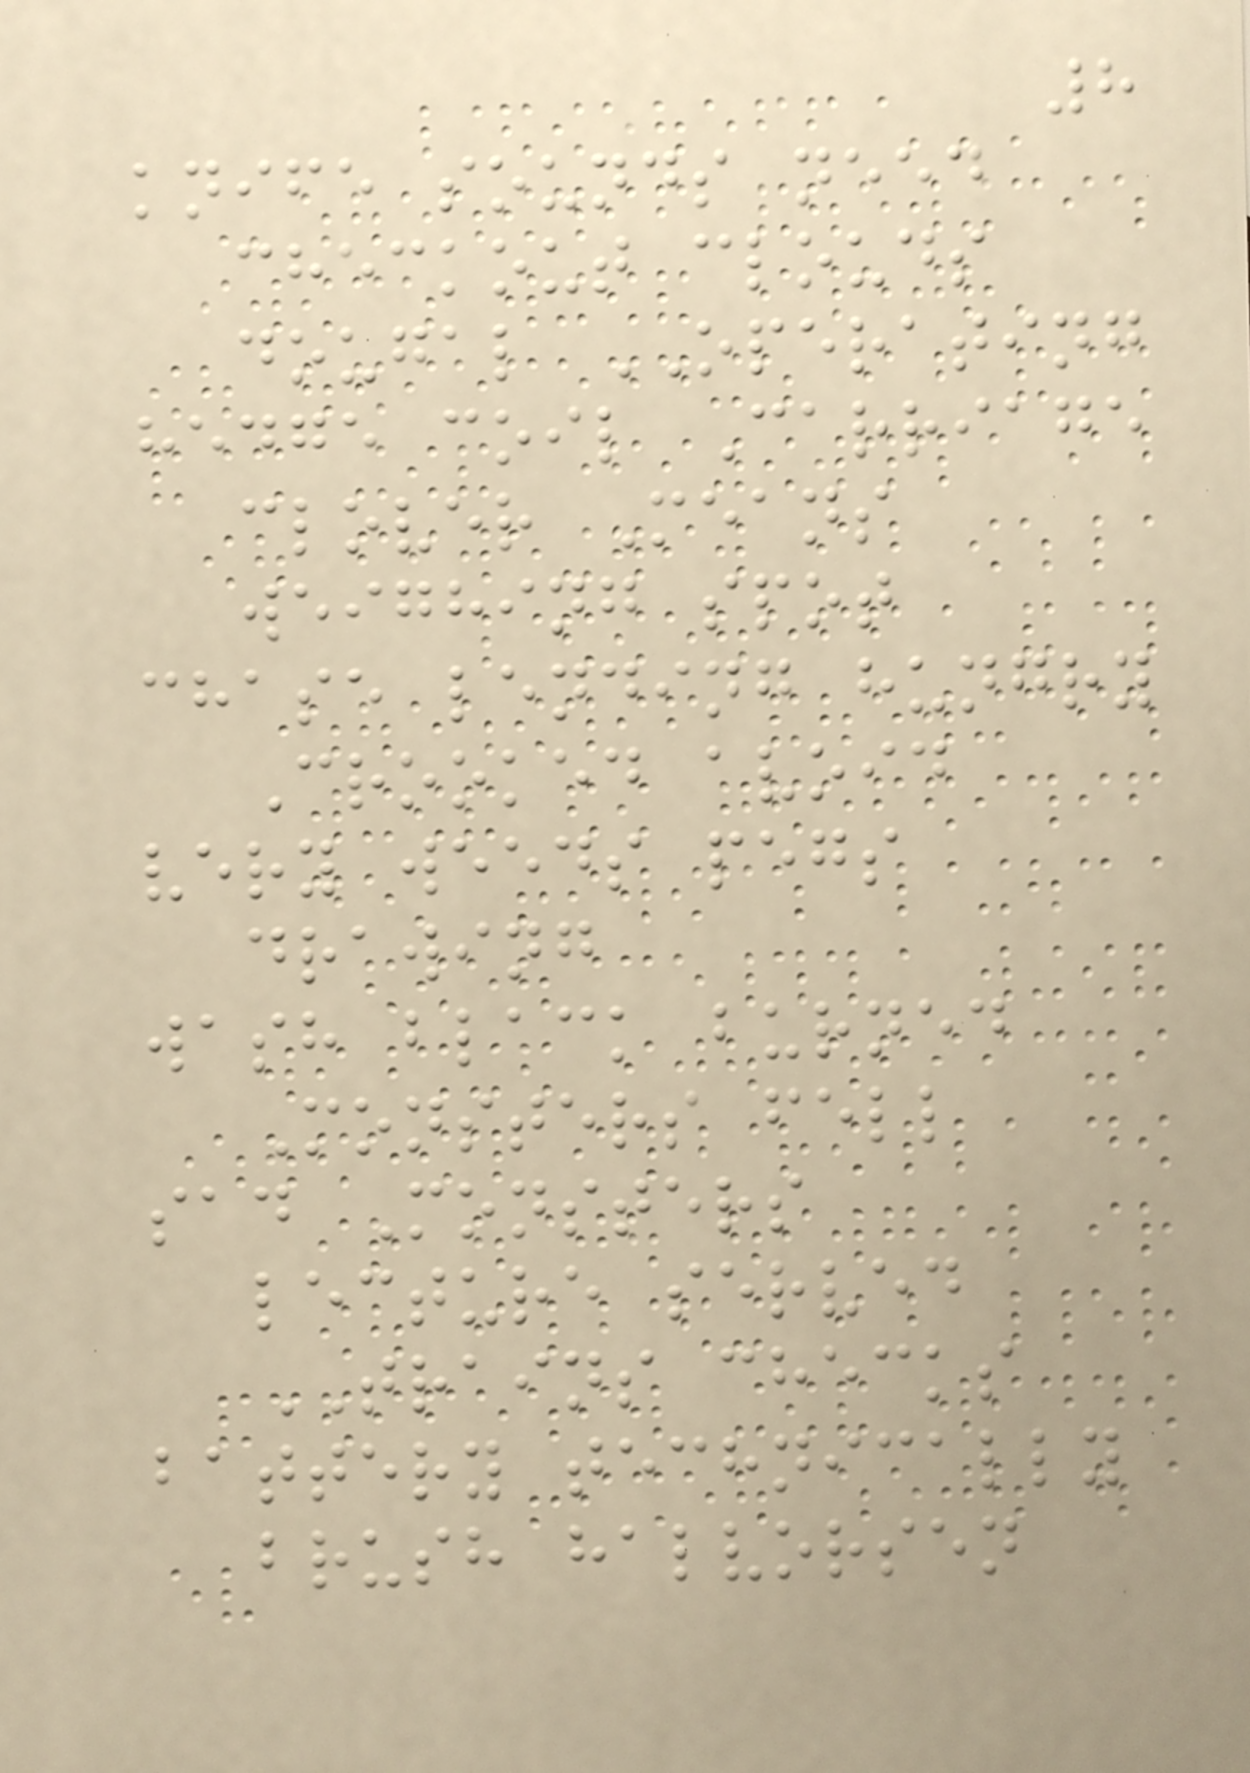8
knife sounds need
checkout clouds
dougal OPERATING
hedge coil Carriage
clover Means
weighing spot
chase lending hungry
Crooked avoid
very weeds pegs
drawing
wash black burned
Monsters fell
sad Monsters
lecture served
TRAINS checks
battery technically
brush halvorsen
